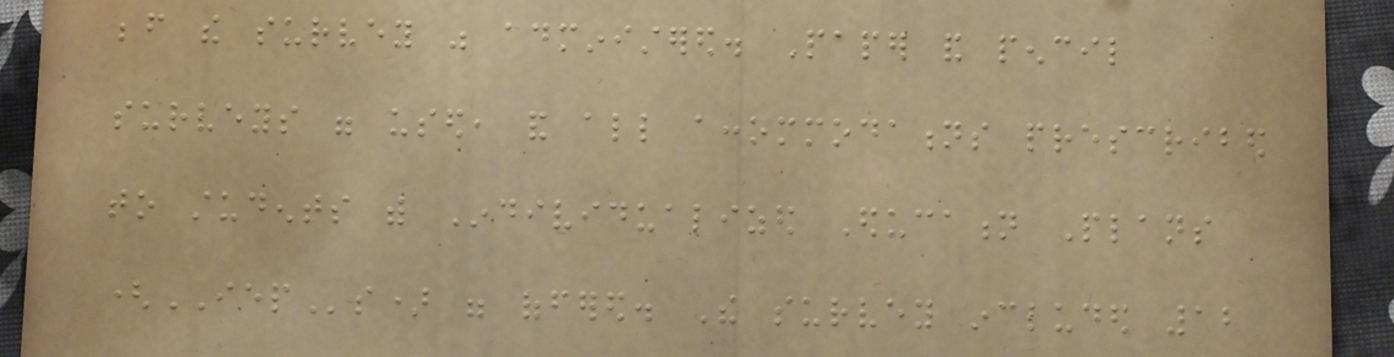before the survey was administered. Paper and pencil
surveys were used, and all accommodations prescribed
to students with Individualized Education Plans
(IEPs) were offered. The survey included 12
